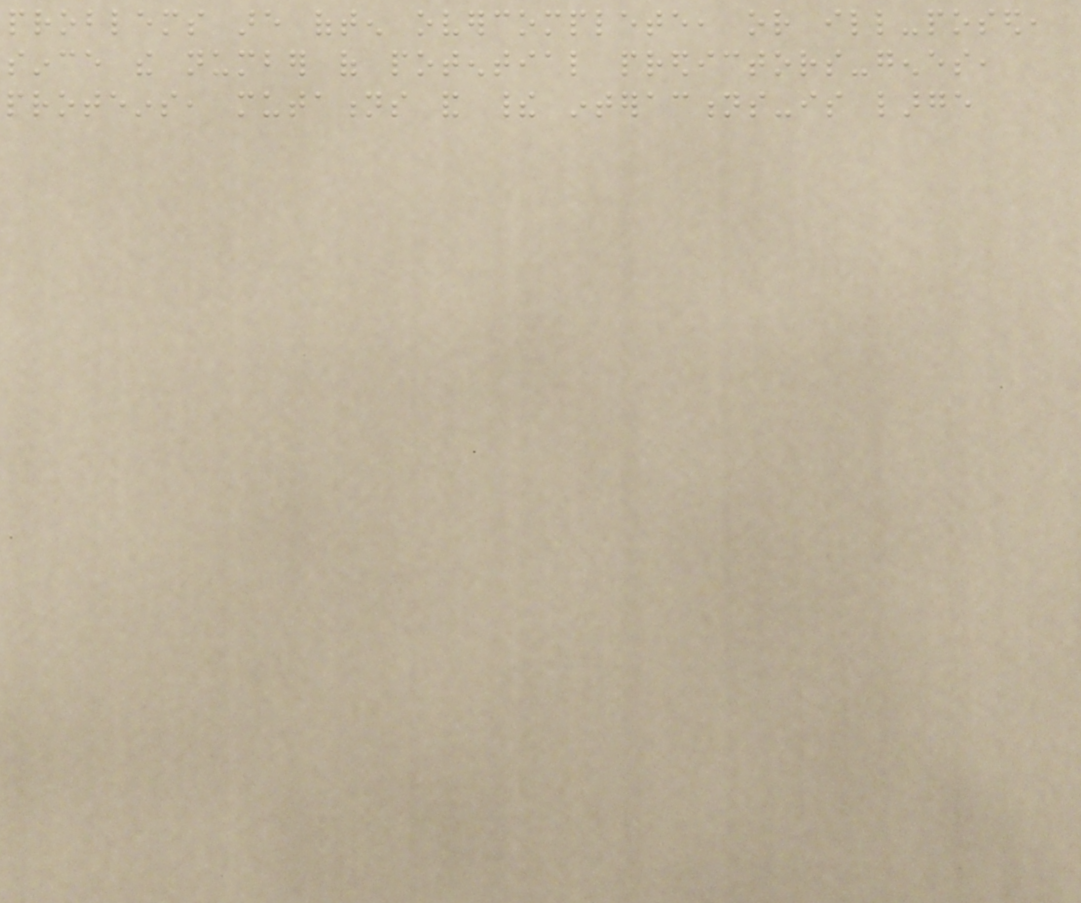problems are often overcomplete, or ill-posed,
since the number of potential predictors-genes,
proteins, mutations and their interactions-is large
